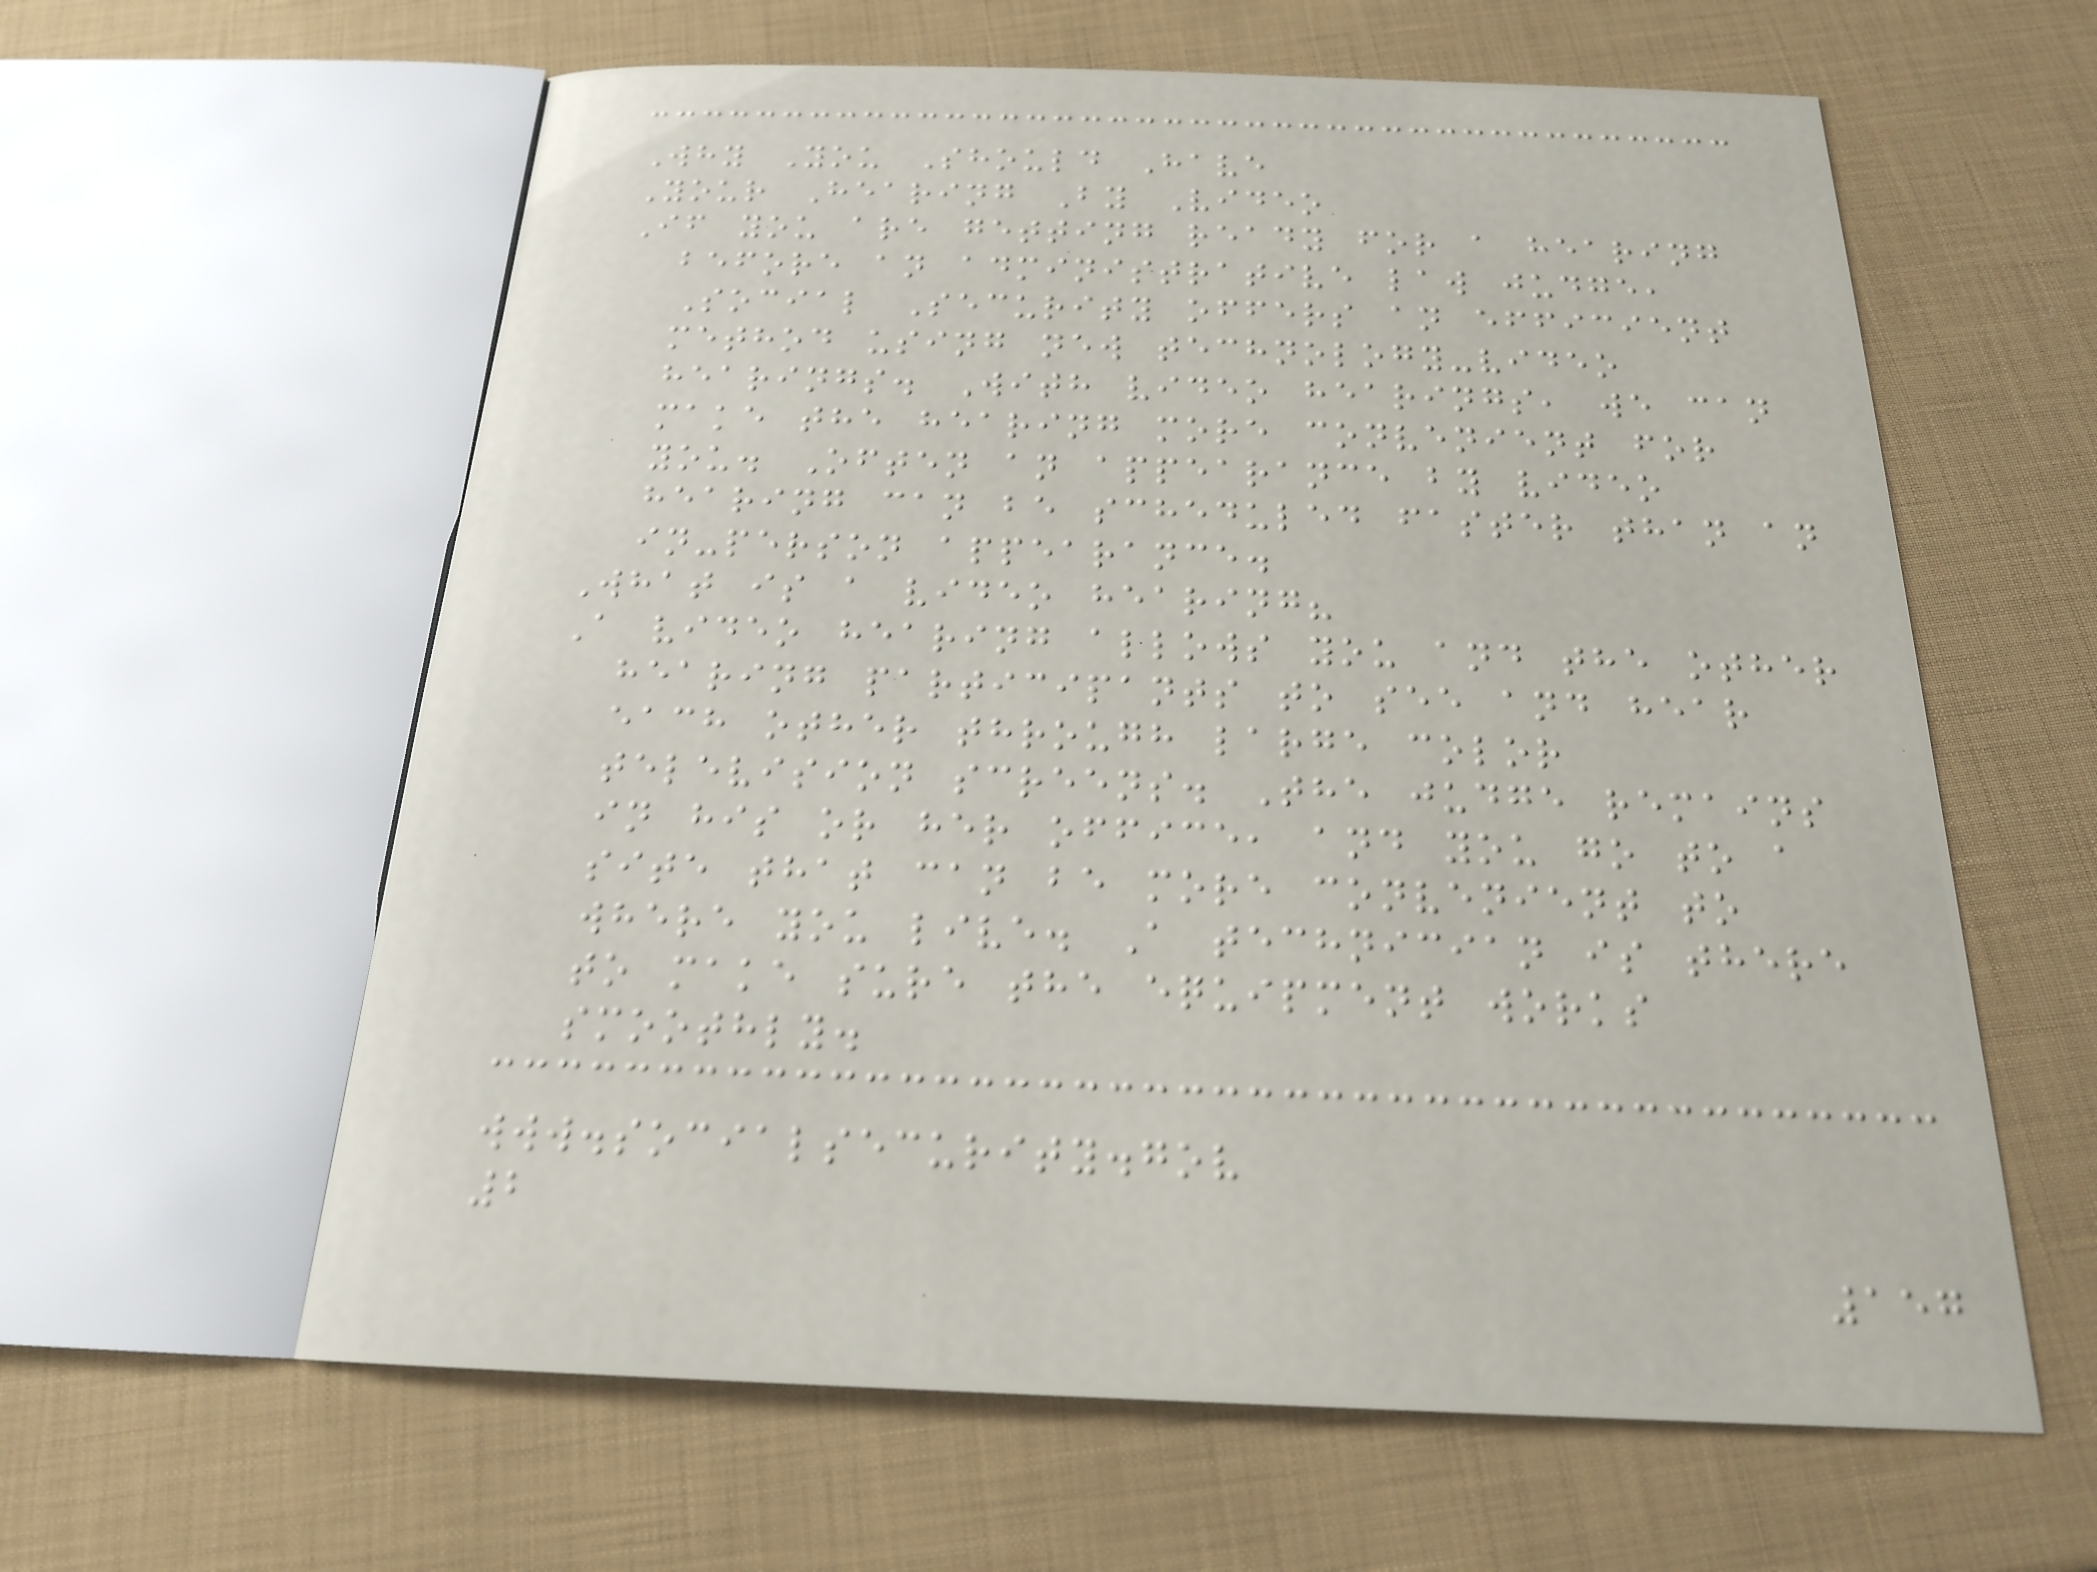Why You Should Have
Your Hearing By Video
If you are getting ready for a hearing
before an administrative law judge,
Social Security offers an efficient
method using new technology-video
hearings. With video hearings, we can
make the hearing more convenient for
you. Often an appearance by video
hearing can be scheduled faster than an
in-person appearance.
What is a video hearing?
A video hearing allows you and the other
hearing participants to see and hear
each other through large color
television screens. The judge remains
in his or her office, and you go to a
site that can be more convenient to
where you live. A technician is there
to make sure the equipment works
smoothly.
www.socialsecurity.gov
2
157
